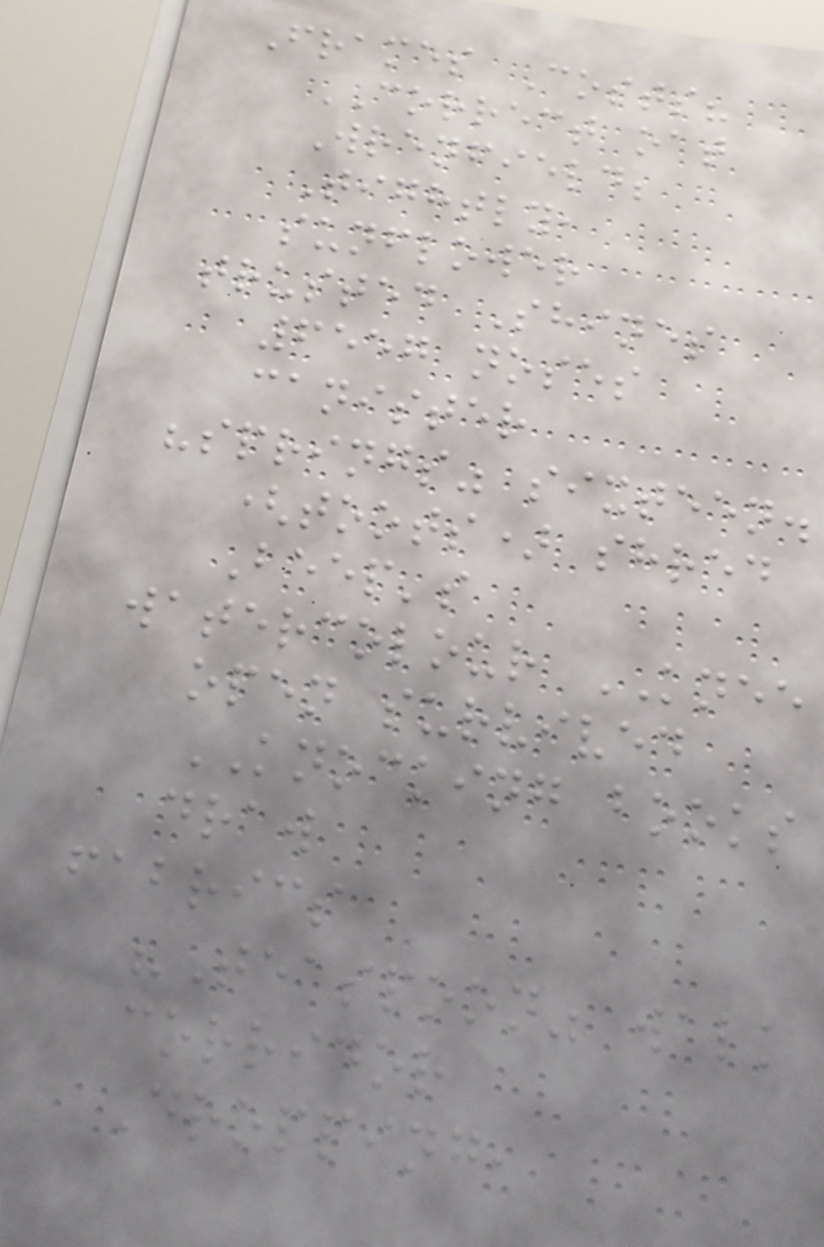Frames Costs?
CORRECT oat
Wrenfield;
Tightly,
sunflower
trusted Shines
6557 noses
canister
"springs" sixteen.
(toots) shred
Beep's
watercolour KNEE
open survived
KNOCKING books
draw
fabrics
"Teaspoon" walk
corridor
Dropping,
